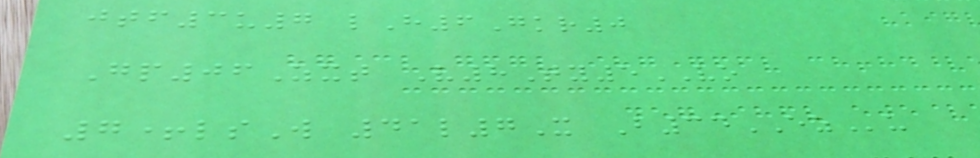jtf3u7 lH6Gkr0
Gp06Zxt V8Ty5VO
7+lsW 41l7X B34EZu
